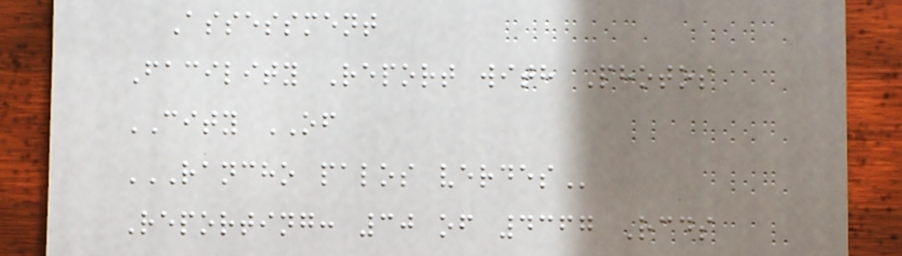Assessment
Facility Report with Photos
CITY OF
RANCHO PALOS VERDES
Reporting: 30 of 4367 Rcds
